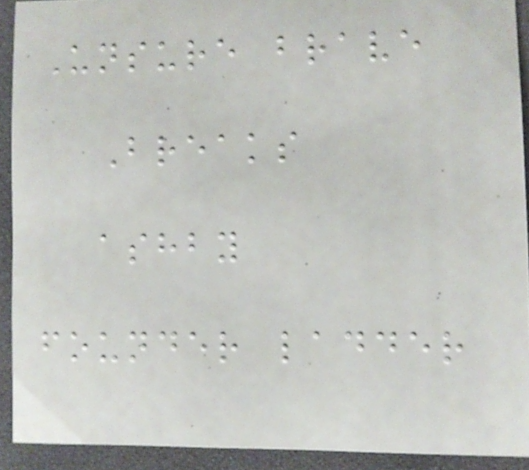Unsure brave
Breaks
ashby
founder ladder
